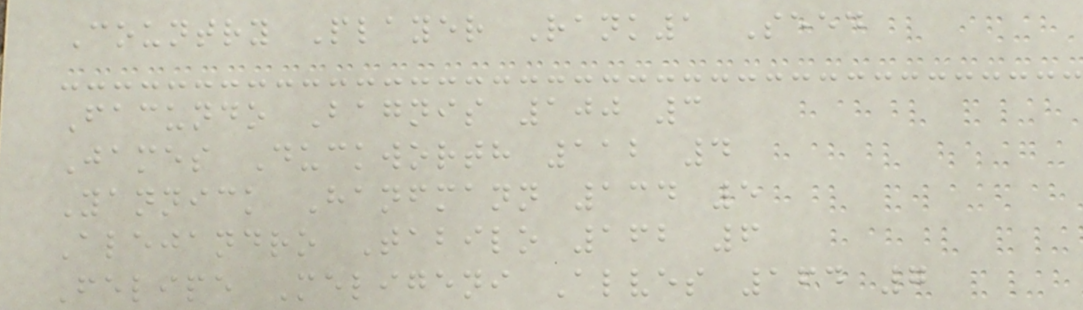Country Player Rank1 Seed
Facundo Bagnis 100 3
James Duckworth 112 4
Yannick Hanfmann 134 5
Alejandro Tabilo 162 6
Felipe Meligeni Alves 164 7
